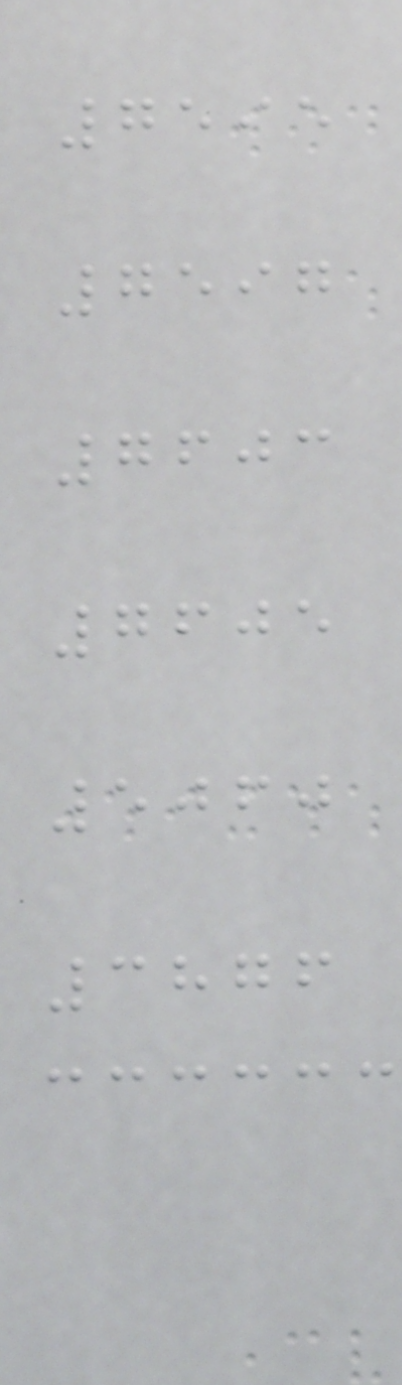7595
7597
7603
7605
5060
3876
